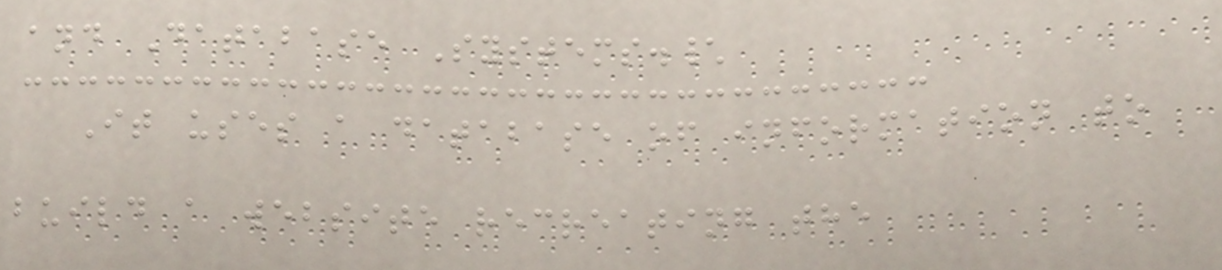and Database Systems.\
It uses a database of information to
build a website recreating the
